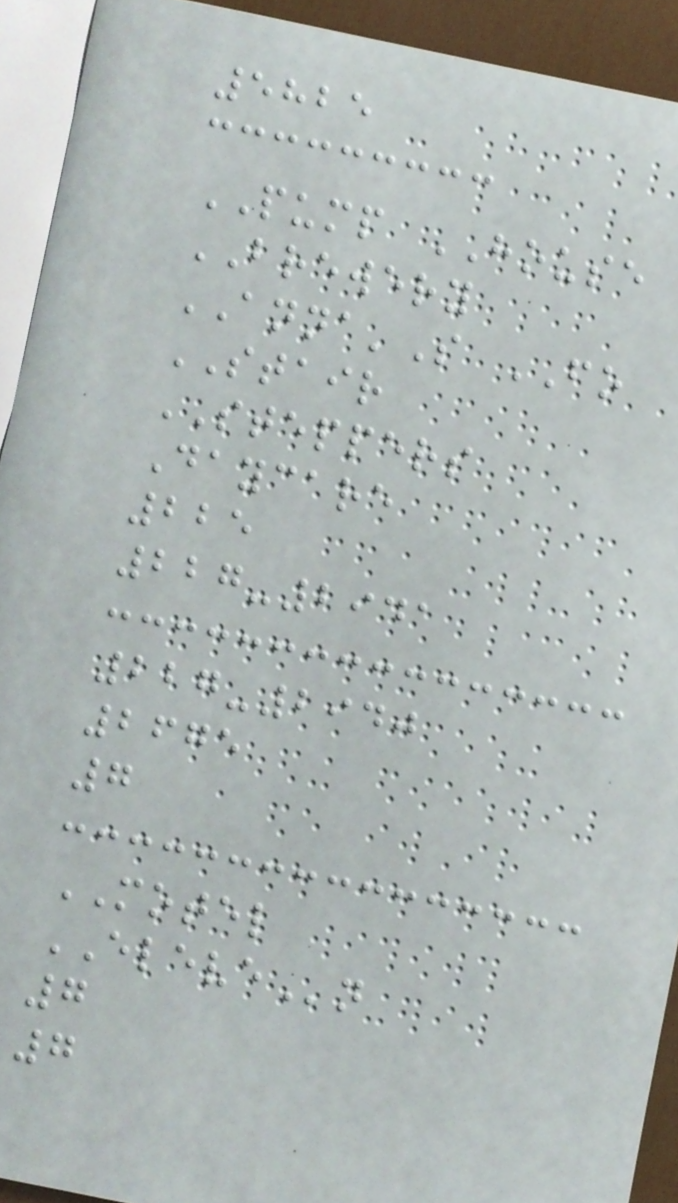5825
PUMP HOUSE
BREWERY
ANNA'S FO
STAIR
STEPPERS
Daycare
225
227-2941
227-2940
2675
7
MOTEL
ELEVEn
7
7
